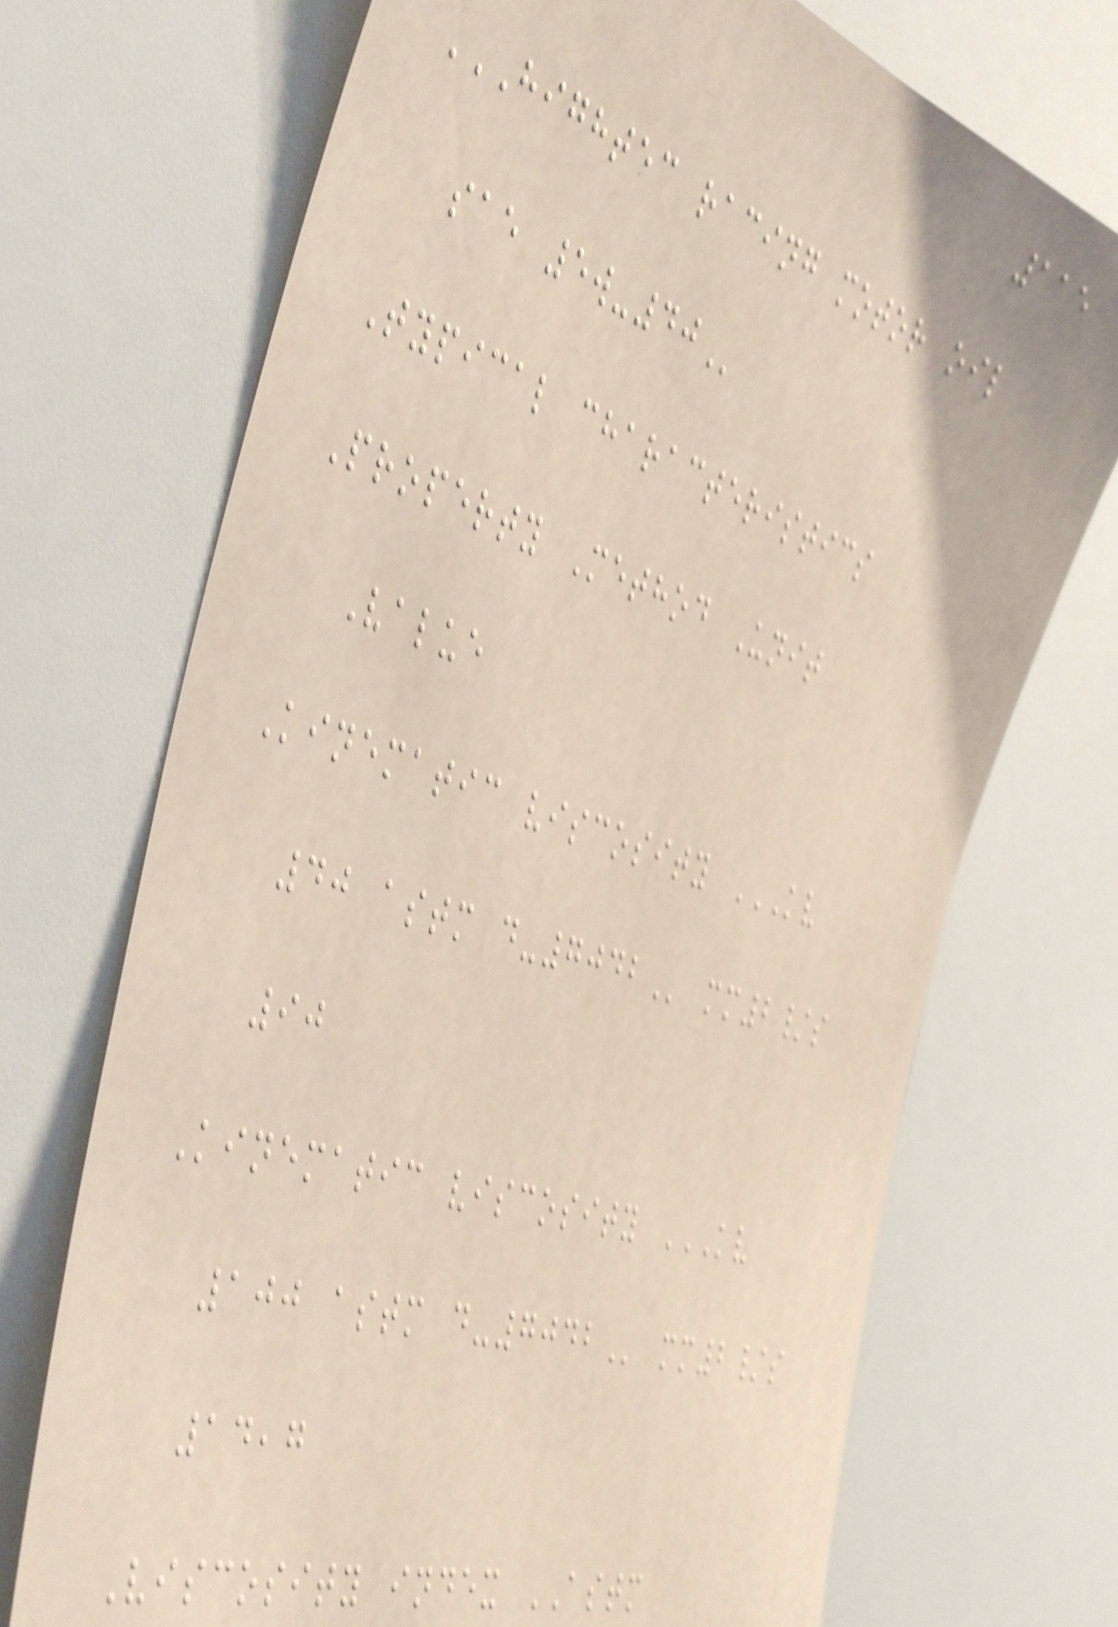115
HIGHTEC RACING MOTOR OIL
SAE 5W-40
Typical characteristics
Property Method Unit
Value
Kinematic viscosity KV
40 ASTM D-7042 mm2/s
90
Kinematic viscosity KV
100 ASTM D-7042 mm2/s
14,7
Viscosity index ASTM
